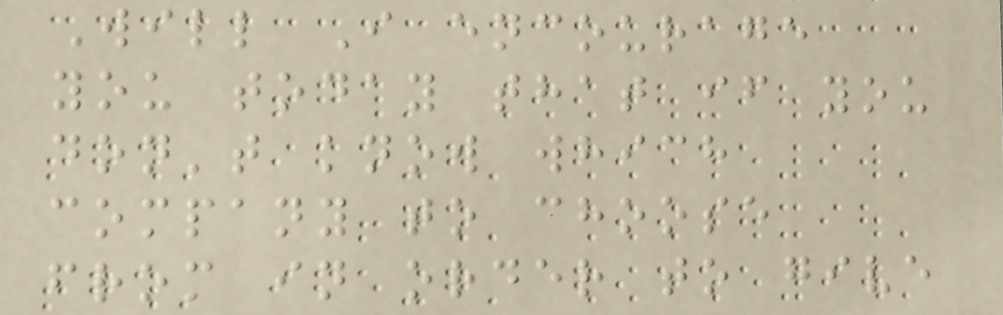Will I encourage
you today that if you
don't know which
company to choose
from in order to give
